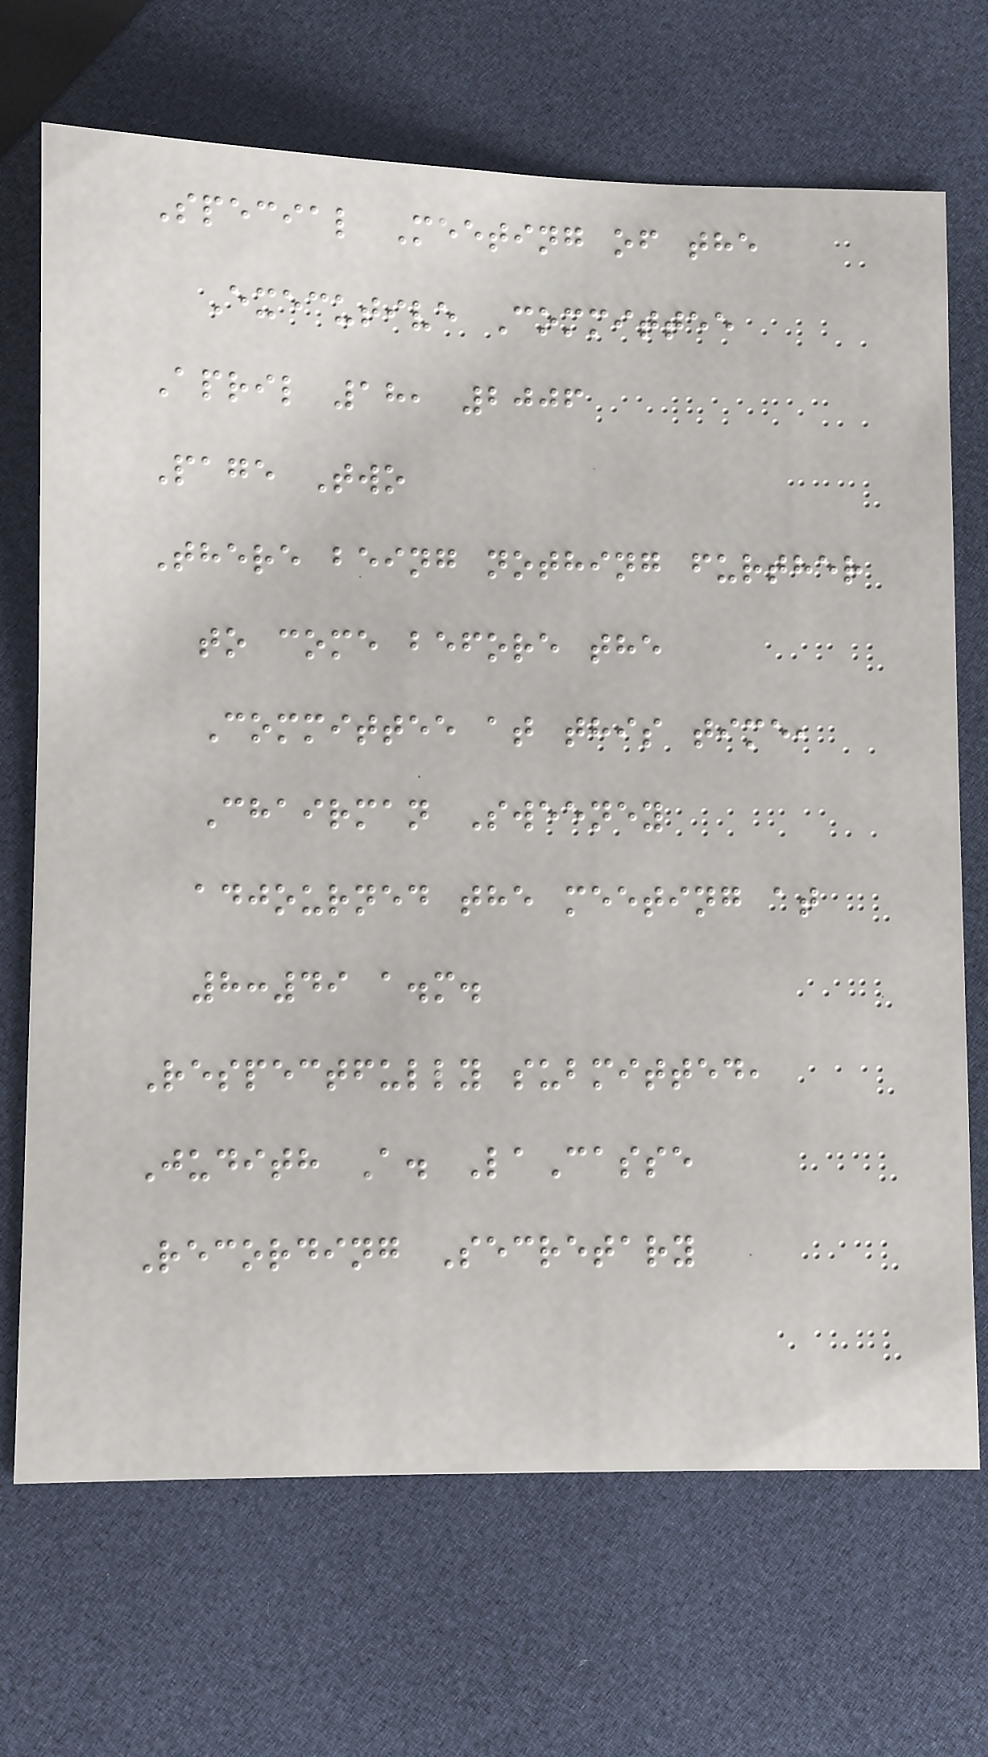Special Meeting of the
Executive Committee
April 18, 2006
Page Two
There being nothing further
to come before the
Committee at this time,
Chairman Sweeney
adjourned the meeting at
8:49 a.m.
Respectfully submitted,
Judith A. LaCasse
Recording Secretary
